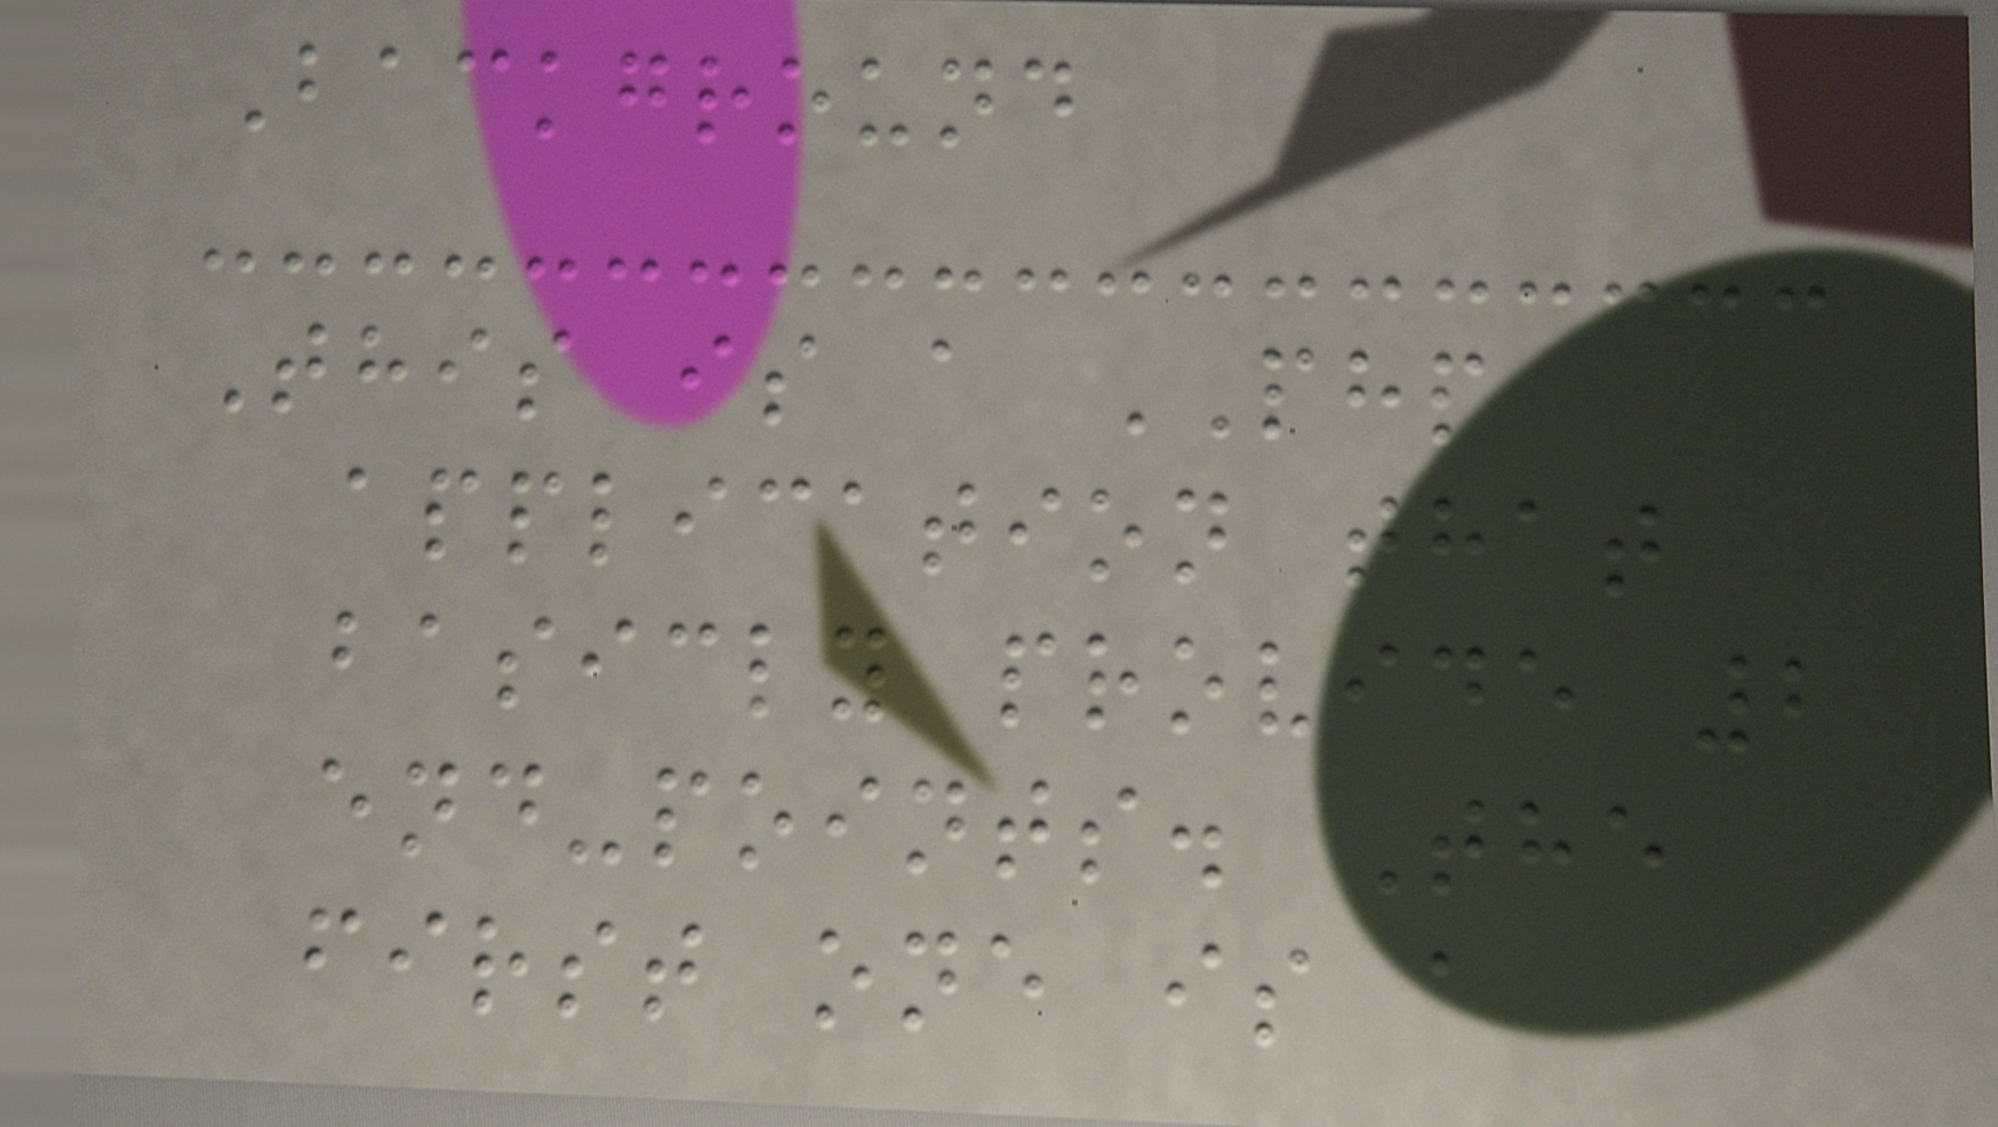Background
This is a PHP
application that
basicly provide 2
end-points. The
first one is a
